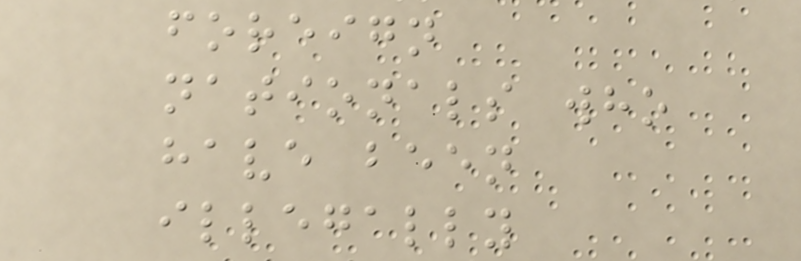foreign
nationals who
have been
illegally
